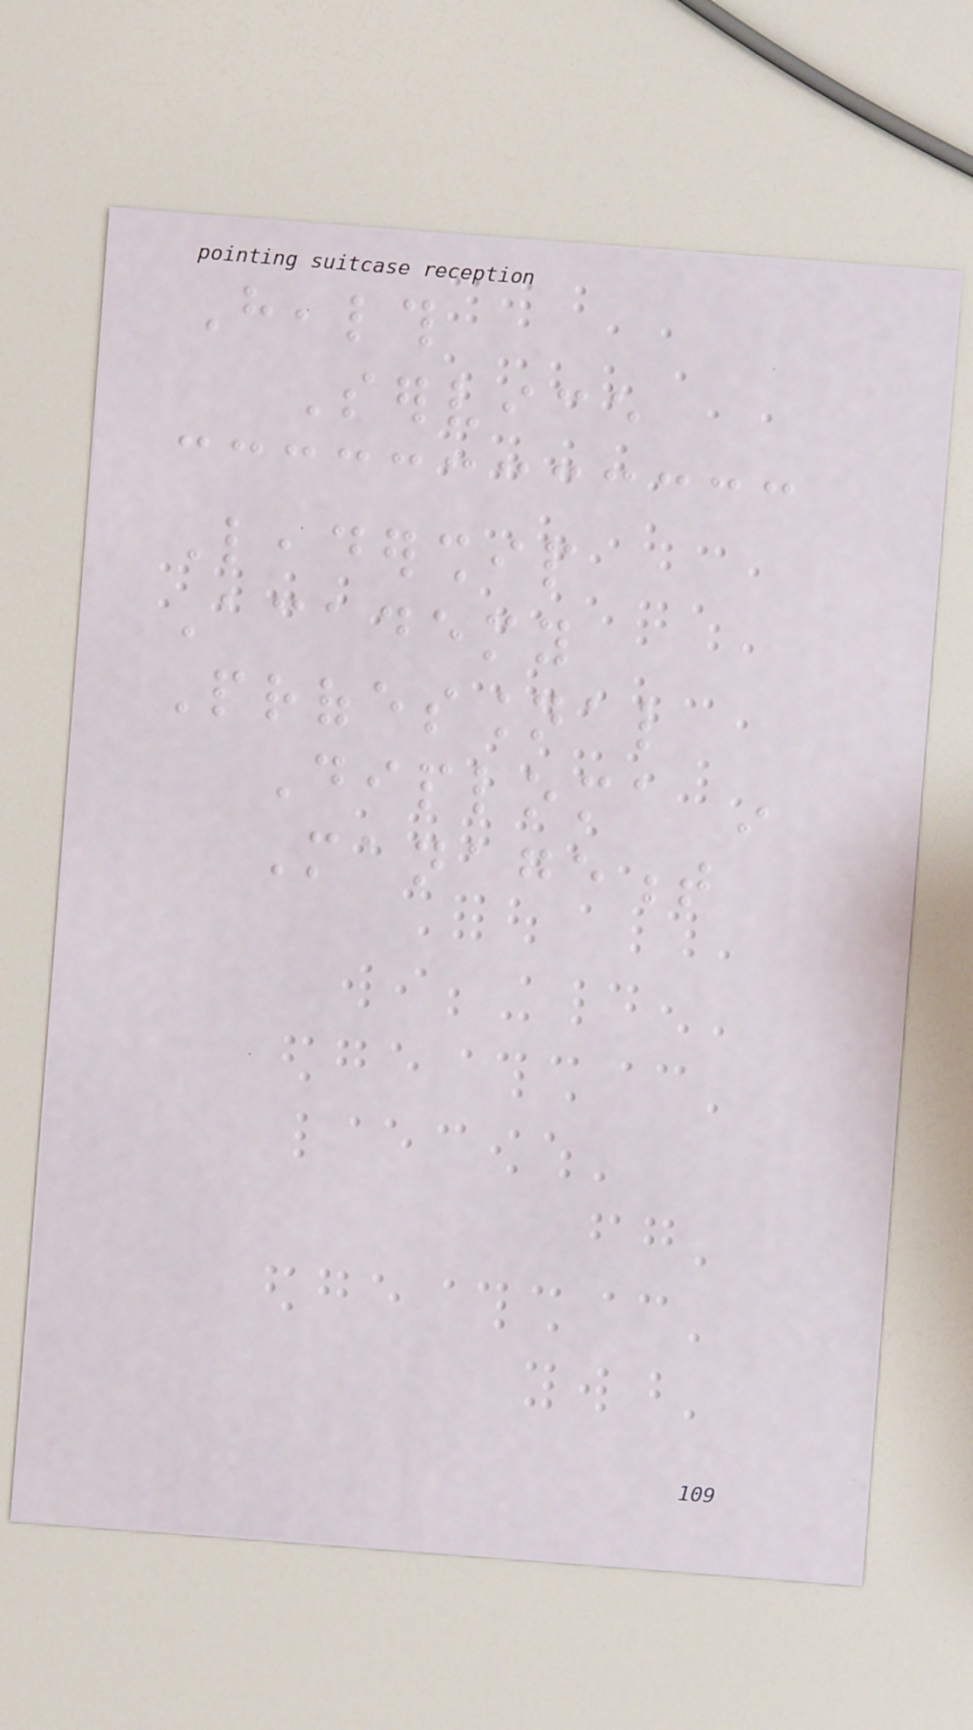Health
Service
Leadership
Academy
Professional
Diploma in
Management
